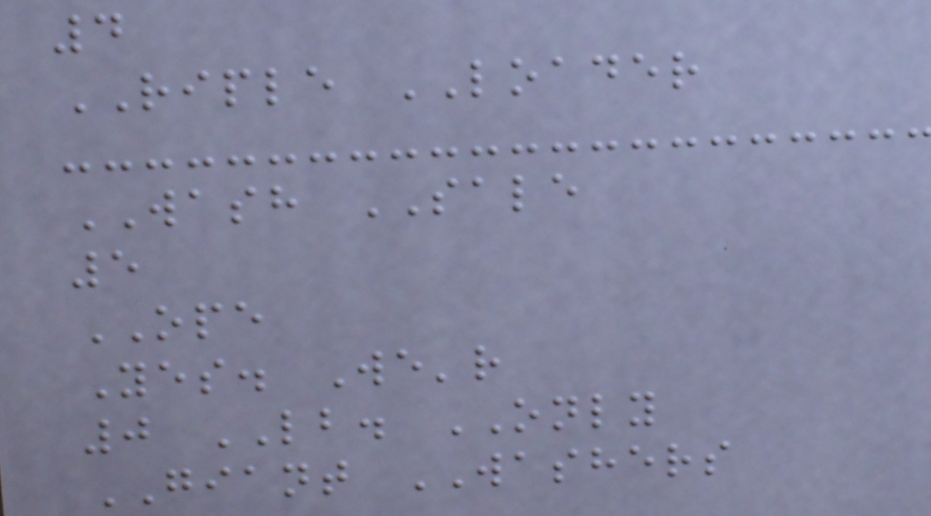4
RIPLE LOADER
WASH SALE
5
OPE
Yes. We'r
0 LB. ONLY
GIANT WASHERS
